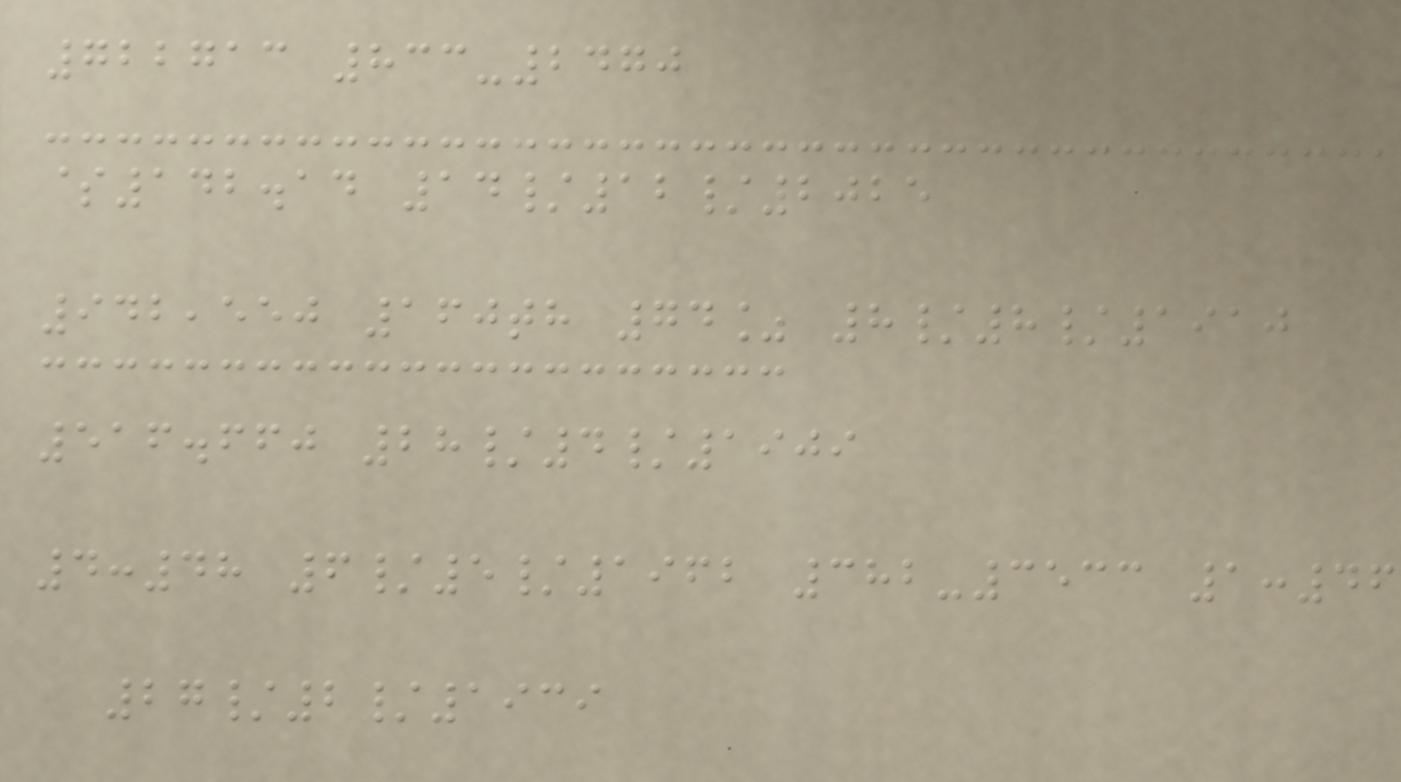722713 833-2470
$142.14 14/12/2025
942,550 160th 74% 8/8/1910
516.660 28/4/1909
4:48 6/5/1962 382-3533 1:46
27/2/1939
